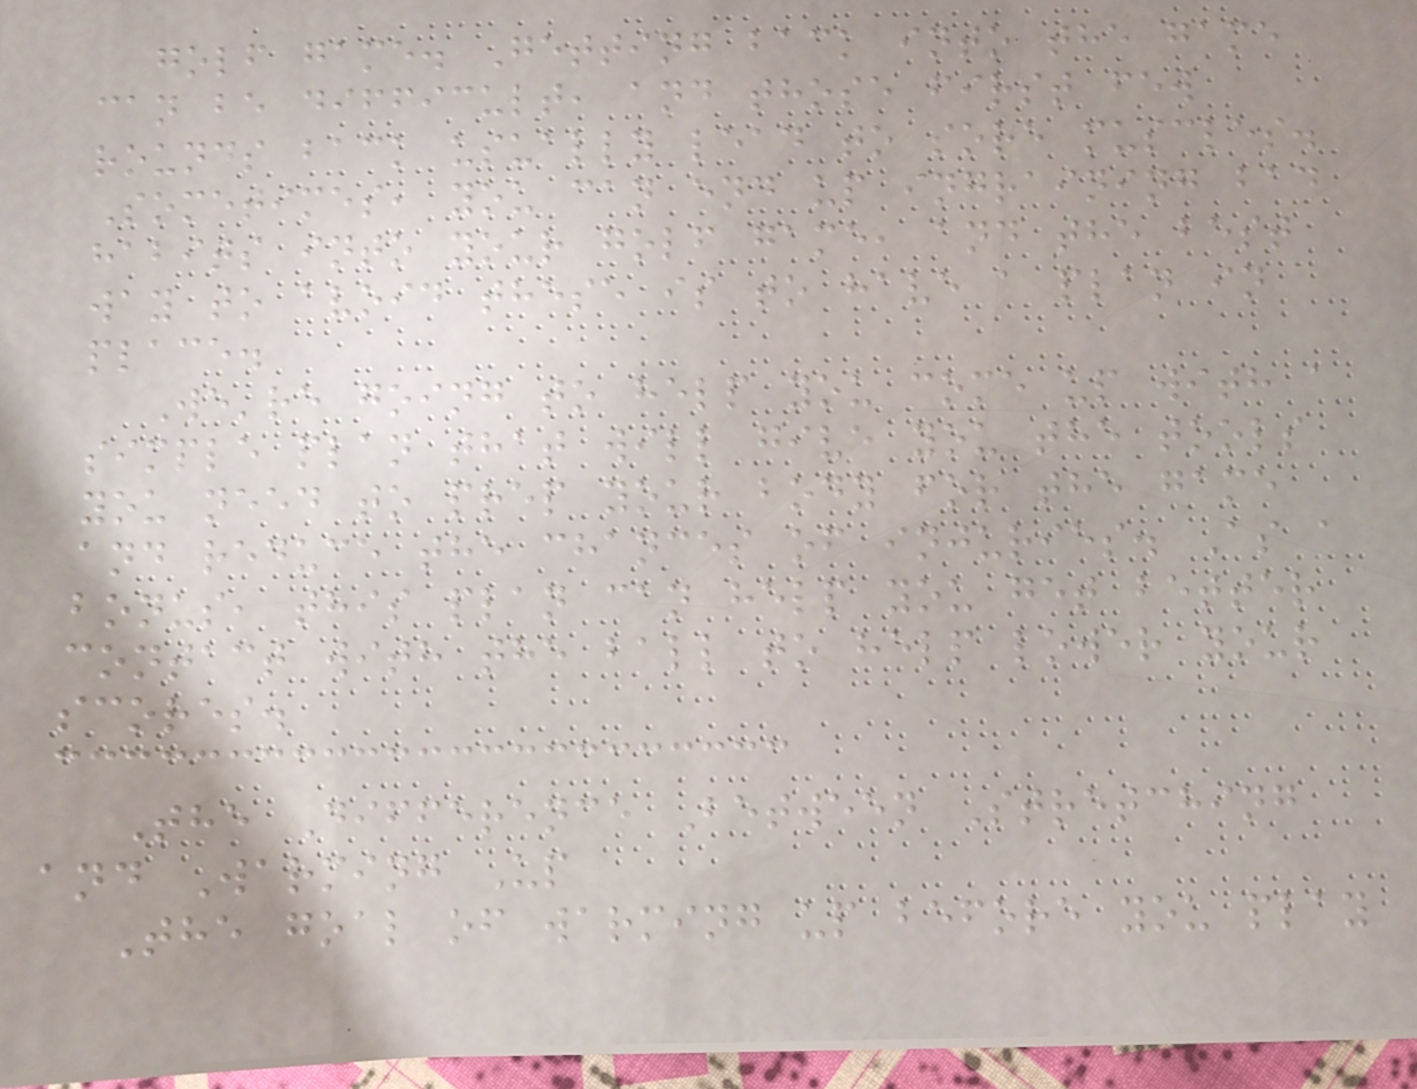golf game. Getting back into the game
can be difficult, and those first few
rounds back usually lead to sore muscles.
Sometimes, you can end up ingraining bad
habits into your golf game, and the best
way to avoid these is to have a plan in
place.
We're going to help you come up with a
simple plan that will give you the tools
you need to prep your body for the game
and reduce the chances of injuries. As a
bonus, this plan can help you get better
contact with the ball to help lower your
scores.
The Difference Between Stretching
and Warming Up
The goal of warming up before you play
